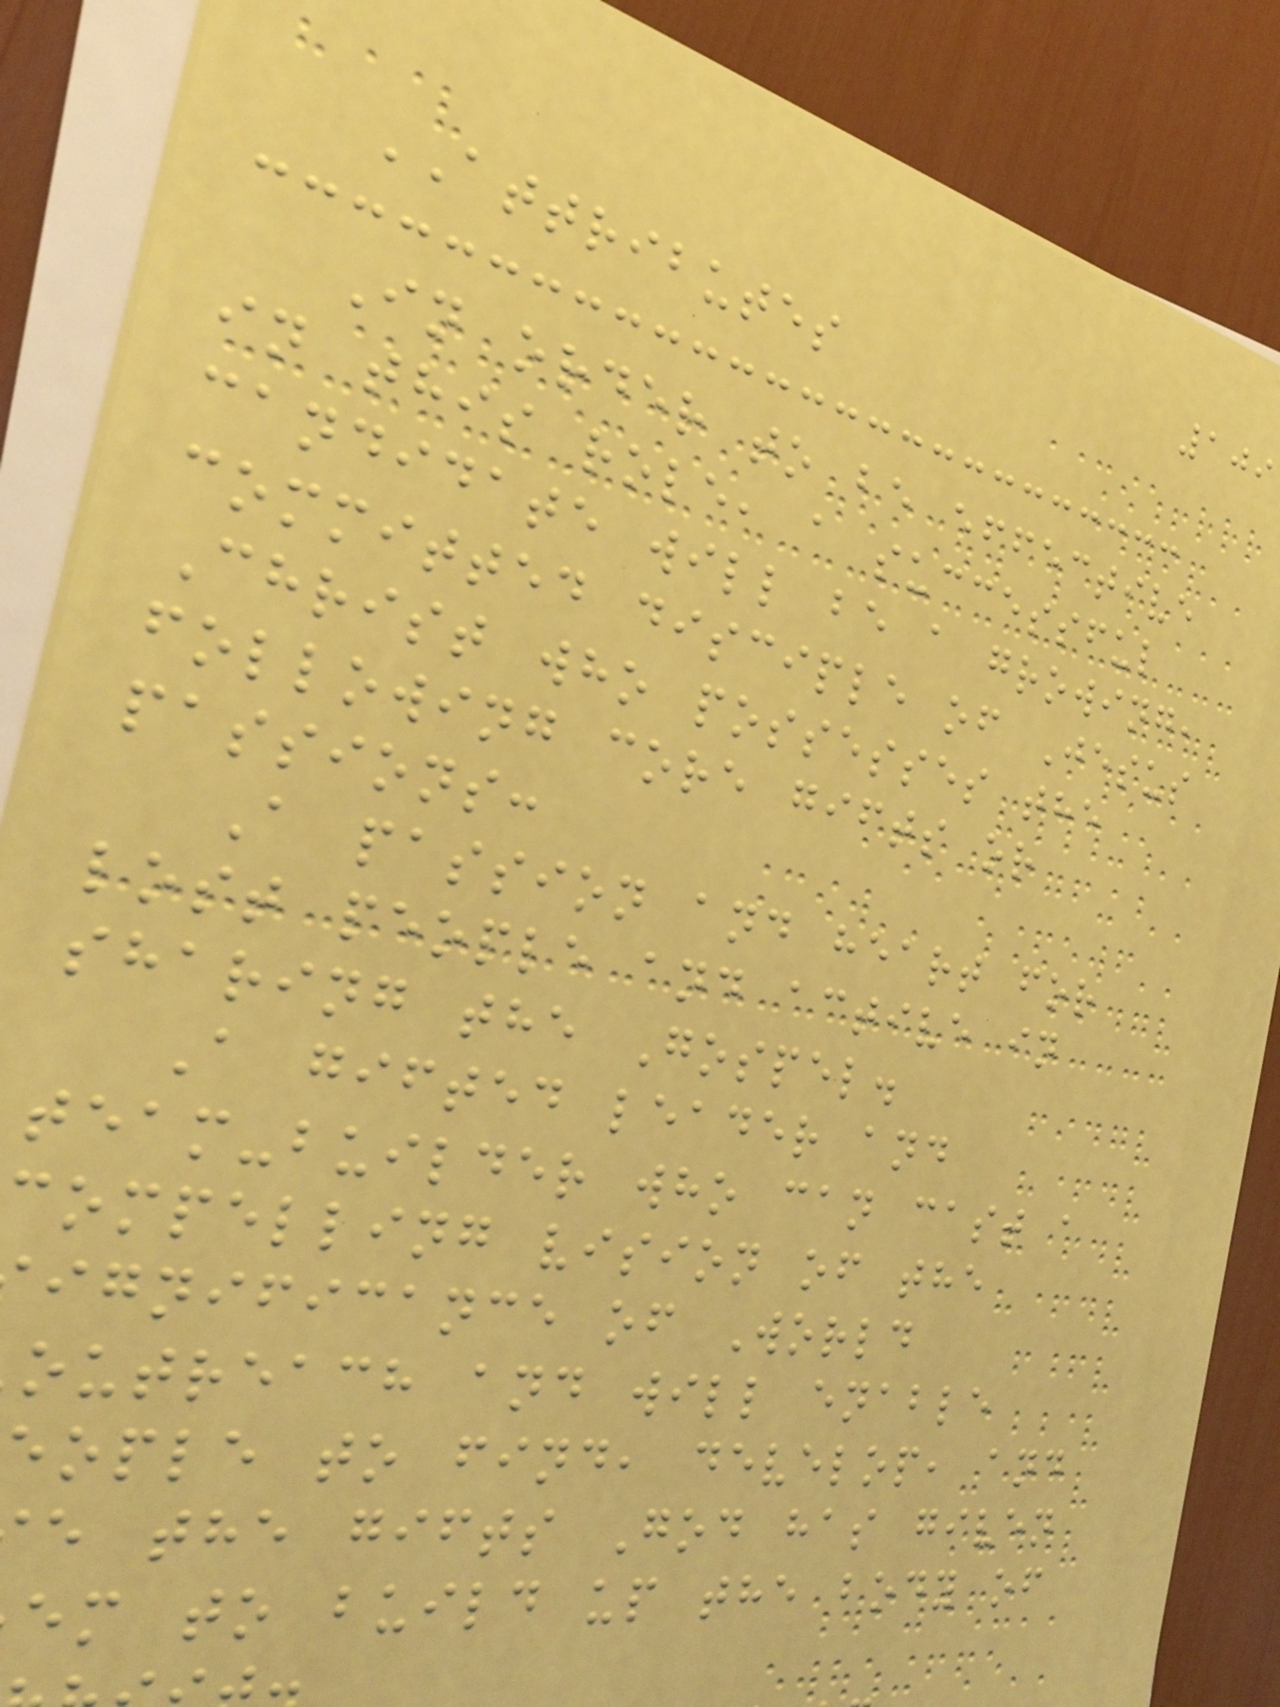109
ATTRIBUTES
In order to be effective
in this role, a successful
candidate will be a growing,
committed disciple of Jesus
Christ who possesses the
following core gifts or
passions:
A passion and heart for
lost people and active in
sharing the Gospel.
A gifted leader and
team-builder who can cast a
compelling vision of the
ignificance of World
outreach and will enable
eople to find, develop, and
e the gifts God has given
em to build up the body of
